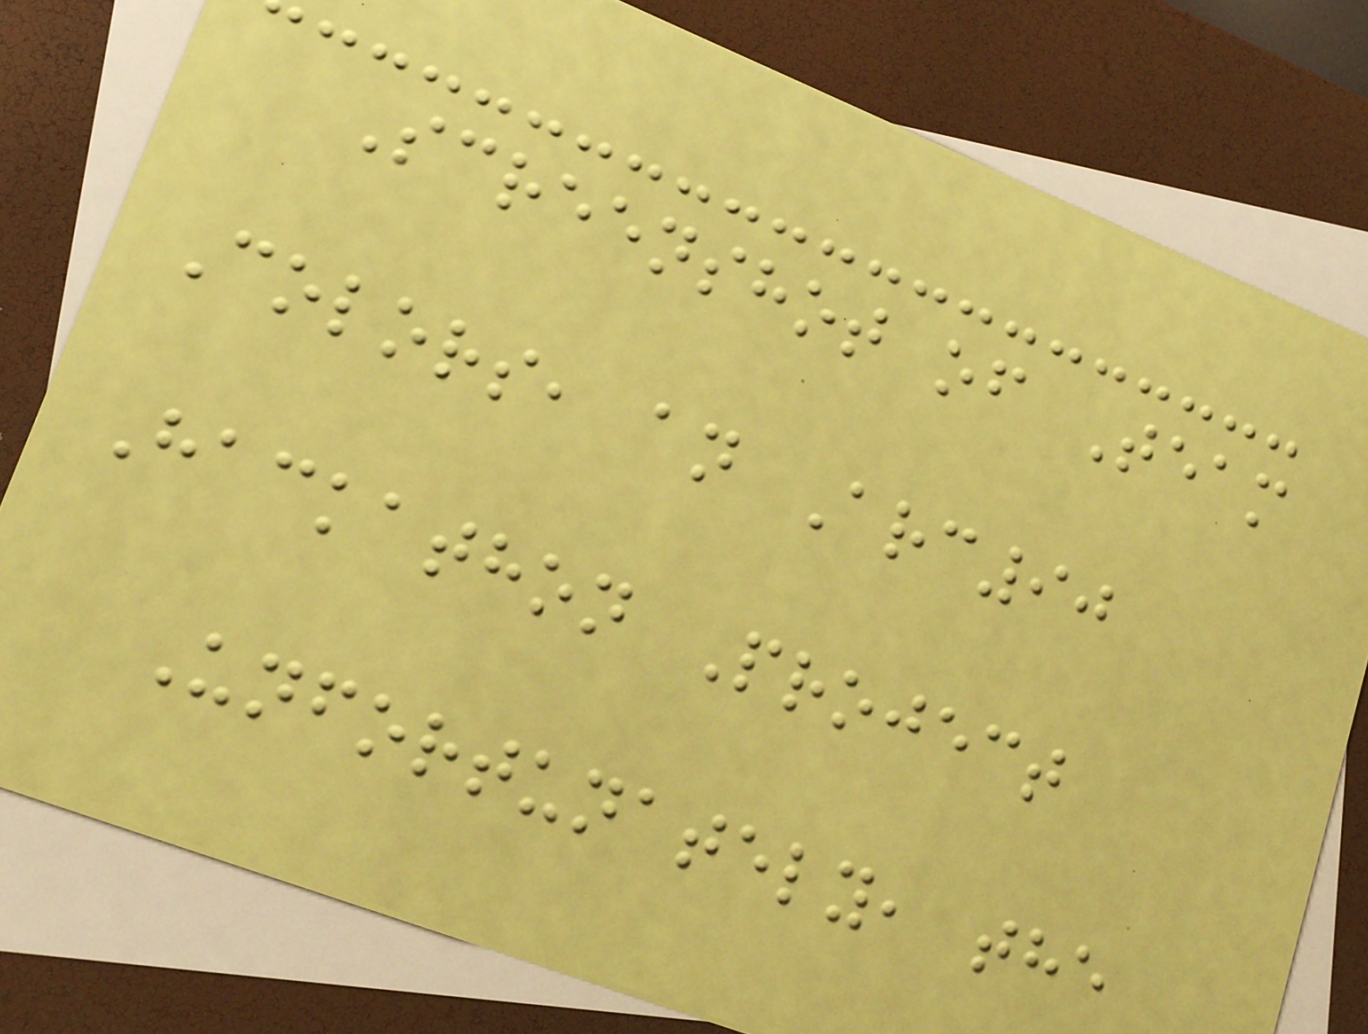Screenshot of Team
Colors, an Arc90
Hackathon Project
Unfortunately, the
